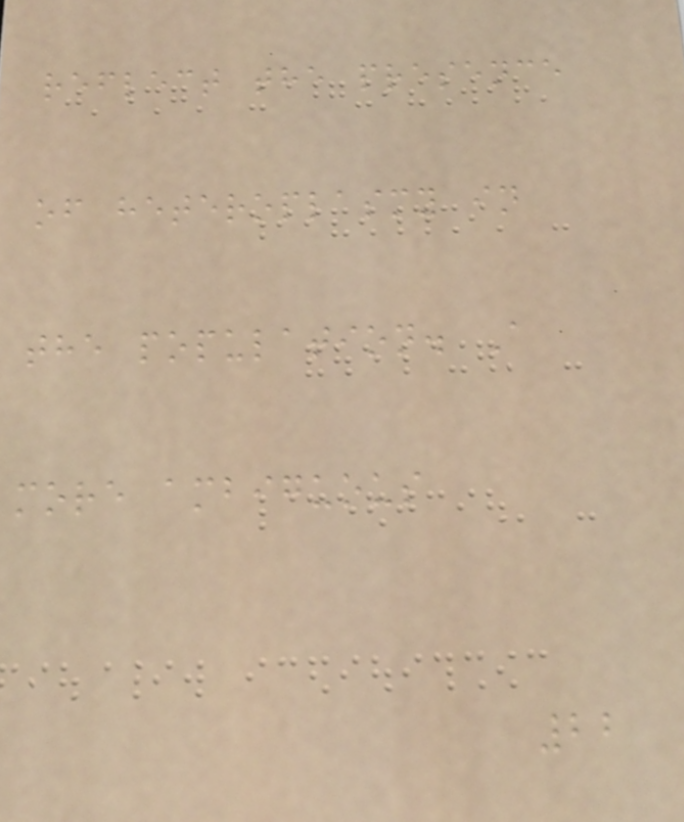reflect the presence
of heteroplasmy in
the population. A
more ambiguous
22
